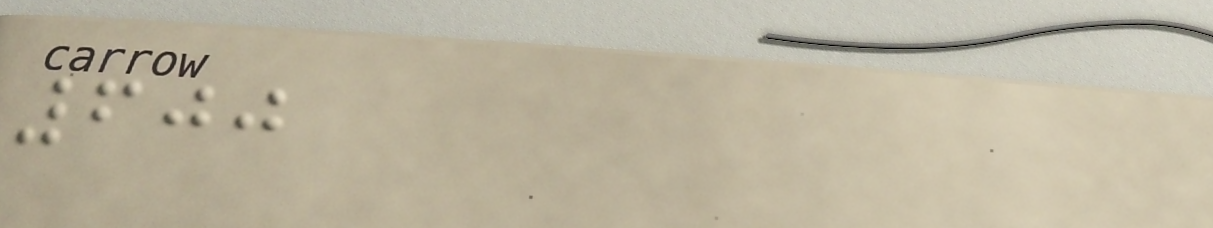600
